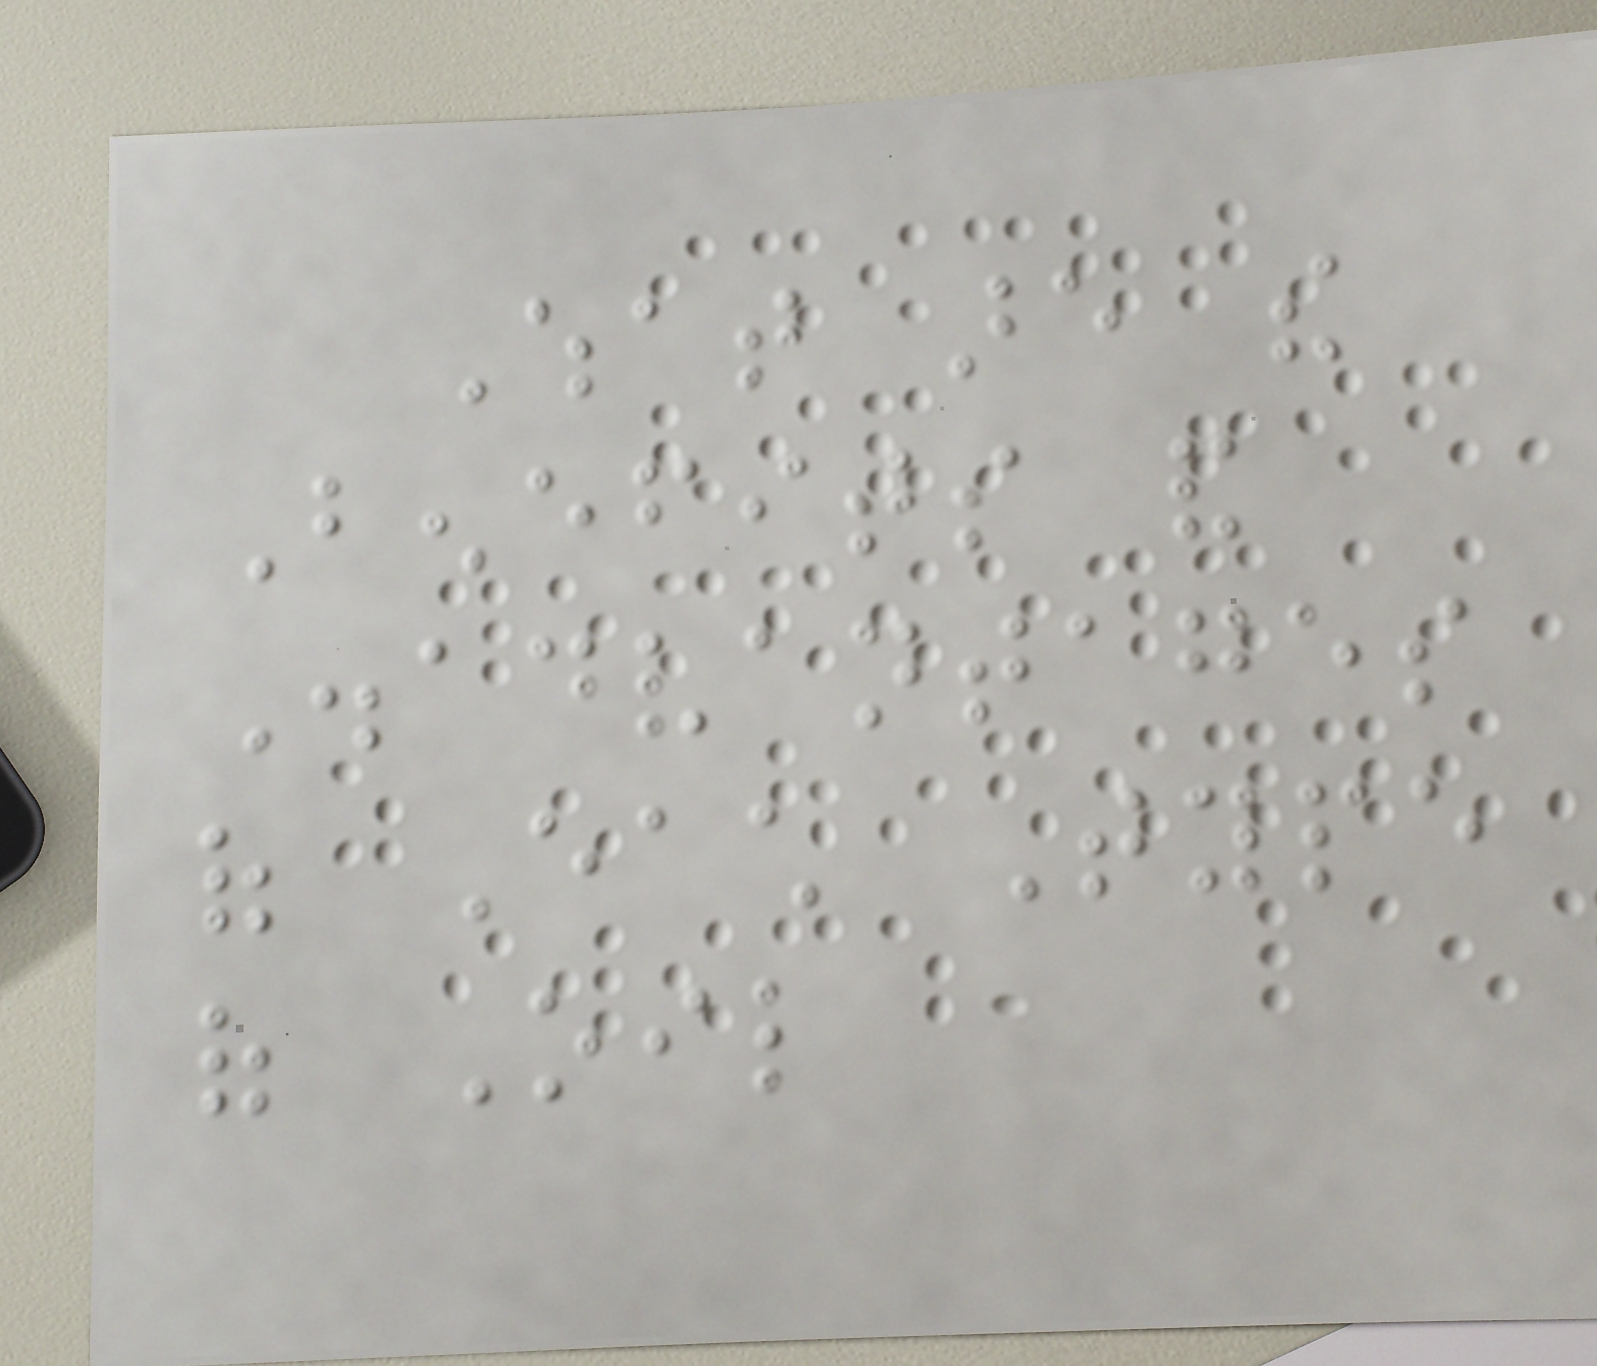What are the
Benefits and
Disadvantages
of Each Type
of Oil
